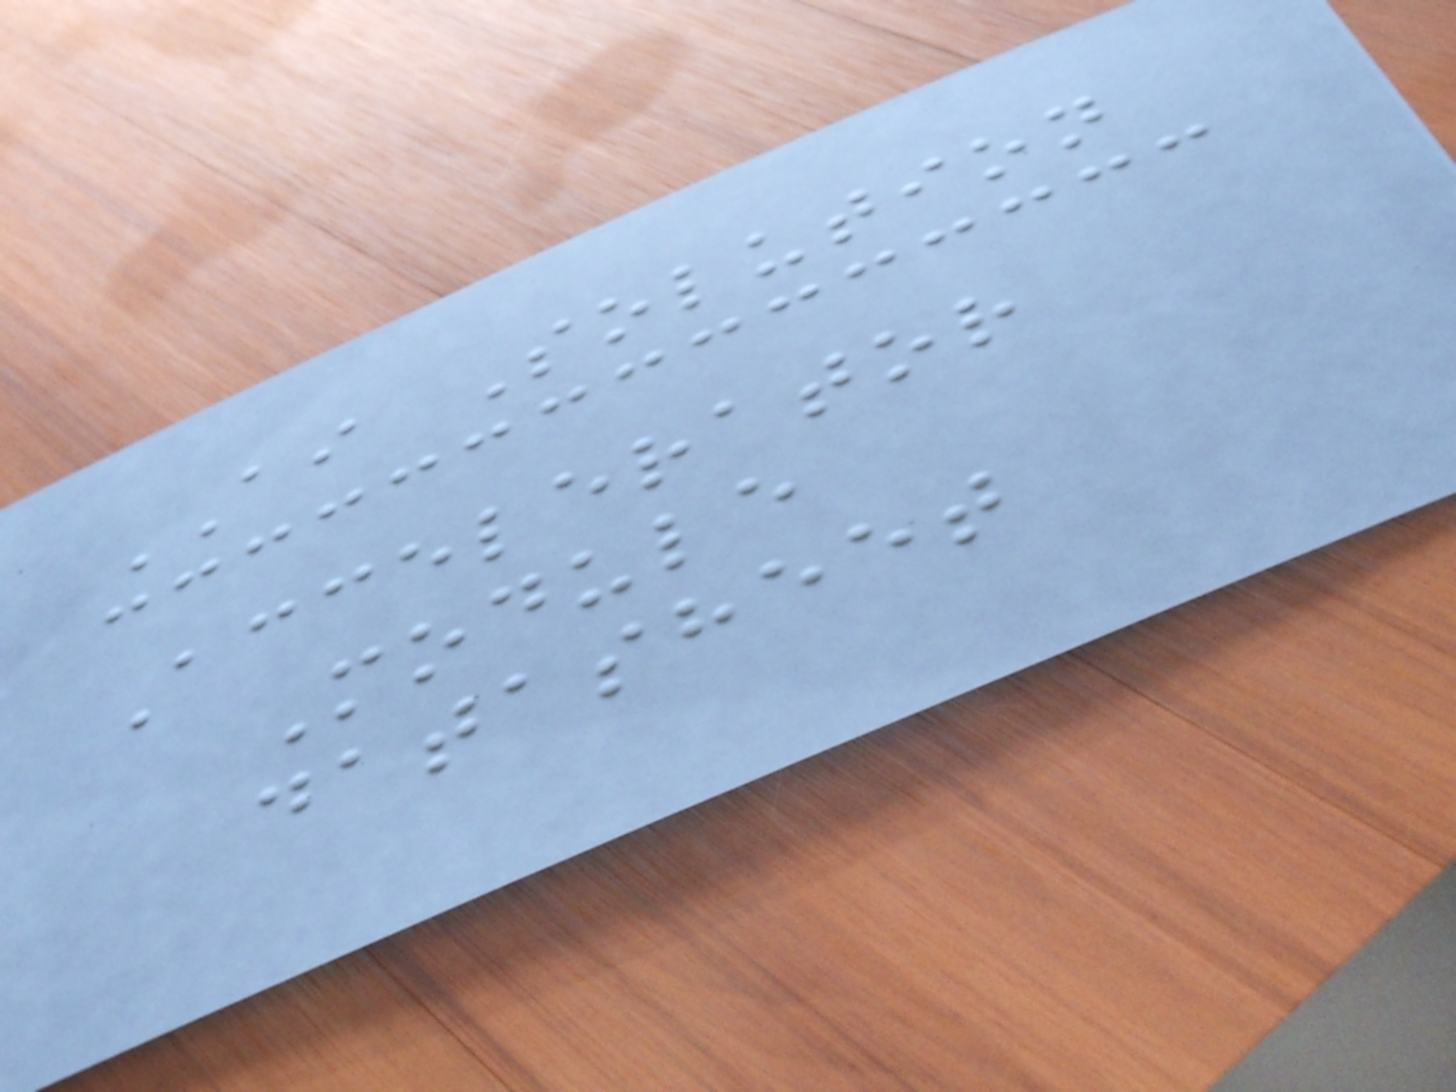AI Solution
Accelerator
Module
datasheet
